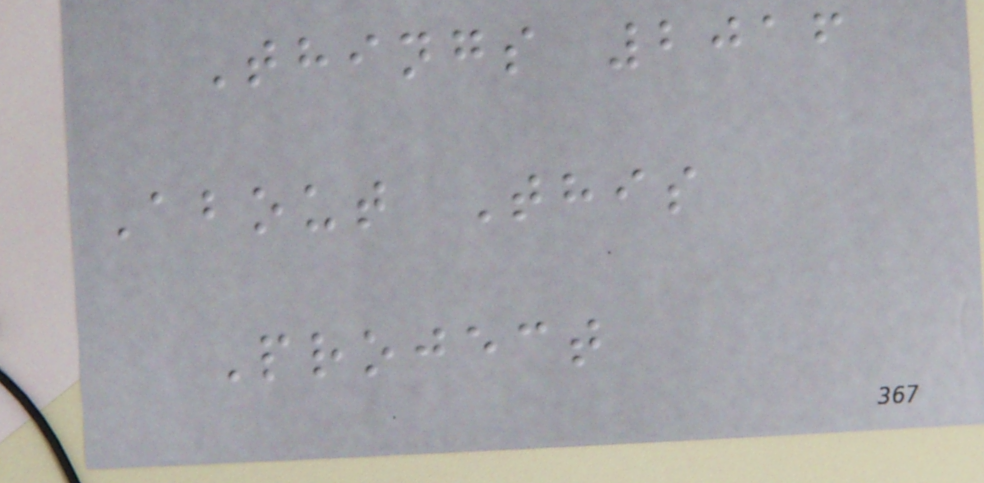Things 2016
About This
Project
